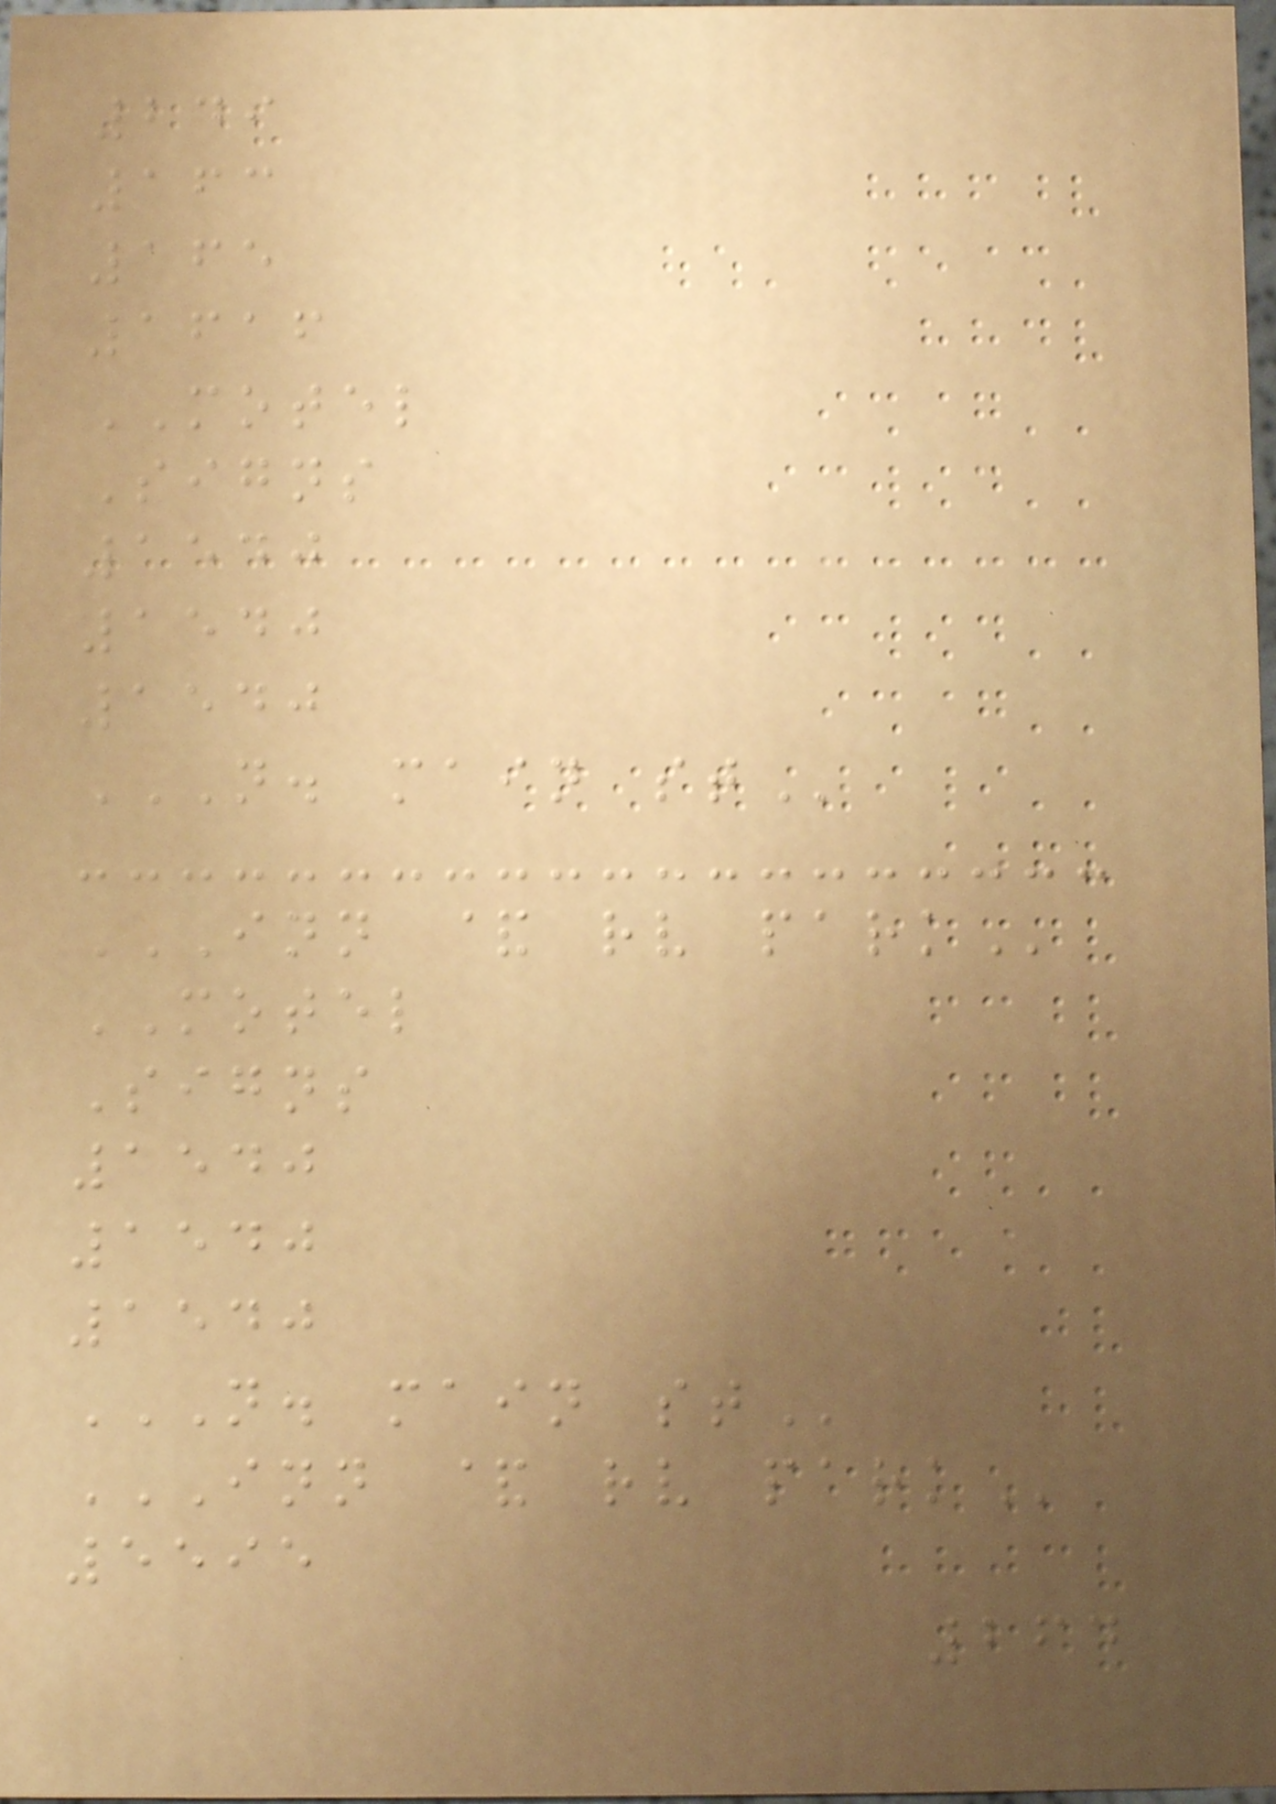249
163
165
1616
MOTEL
Signs
1540
1540
1540
N. MAIN ST
INN & RV PARK
MOTEL
Signs
1540
1540
1540
N. MAIN ST
INN & RV PARK
5595
264
